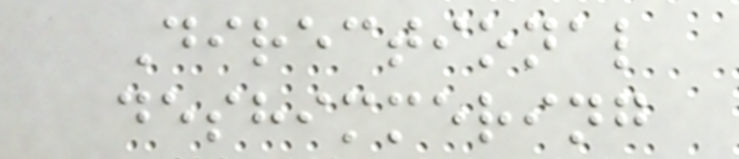Directional
deshimmering
